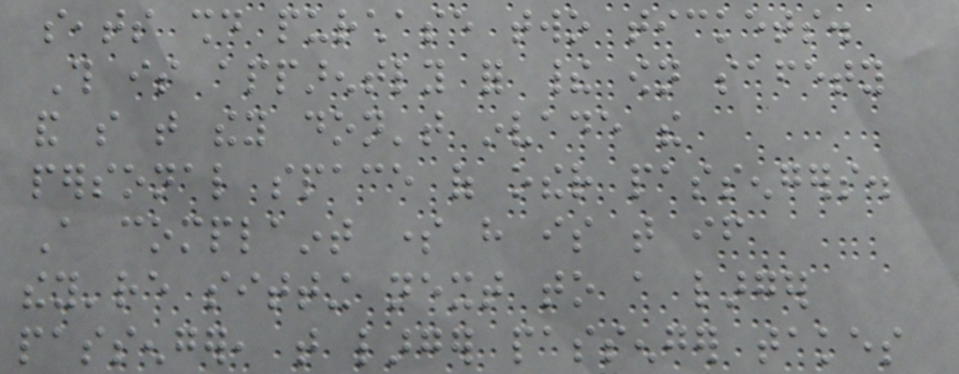seats should purchase two tickets.
This is apparently for their own safety
and so that they don't invade the
personal space of other passengers.
A complaint some have is that if
they're sitting next to a larger
passenger, that larger passenger takes
